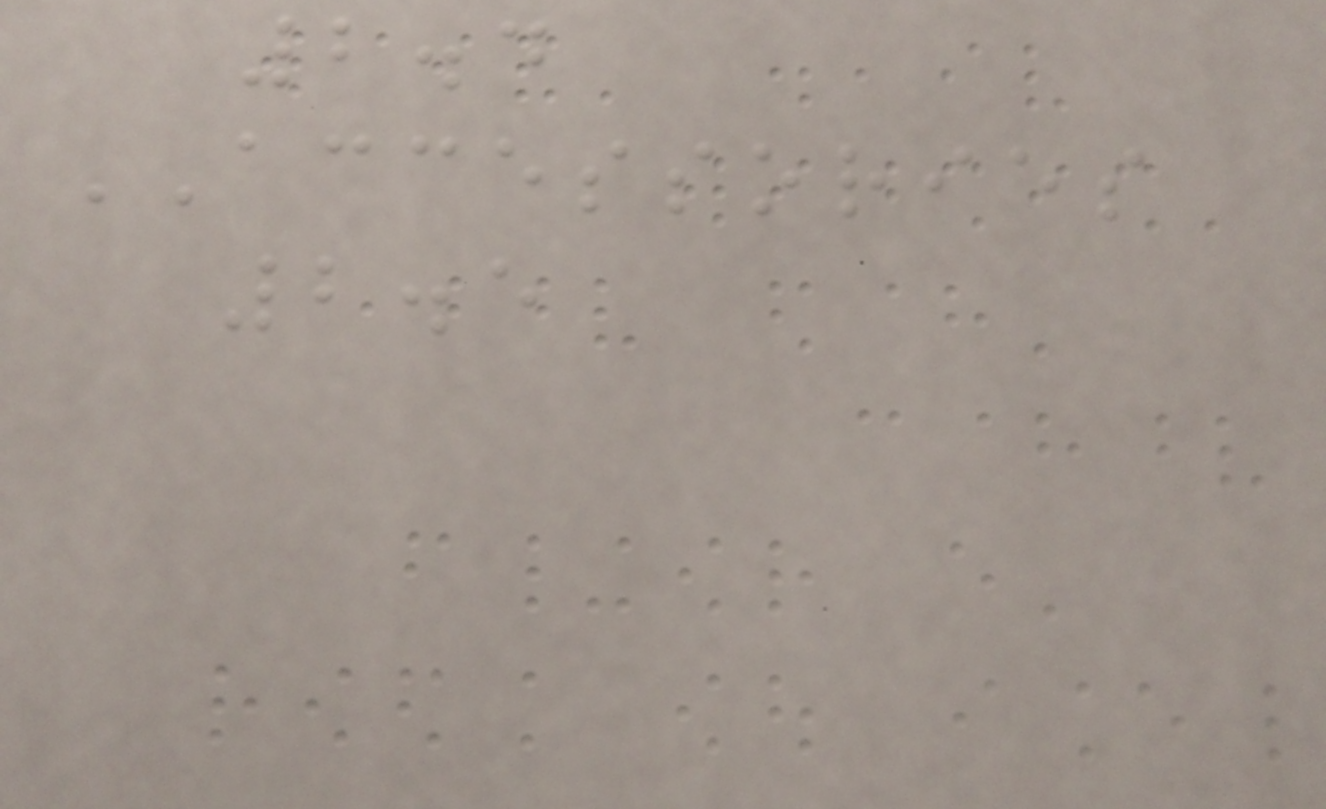2.4
ACCESSORIES
2.5
